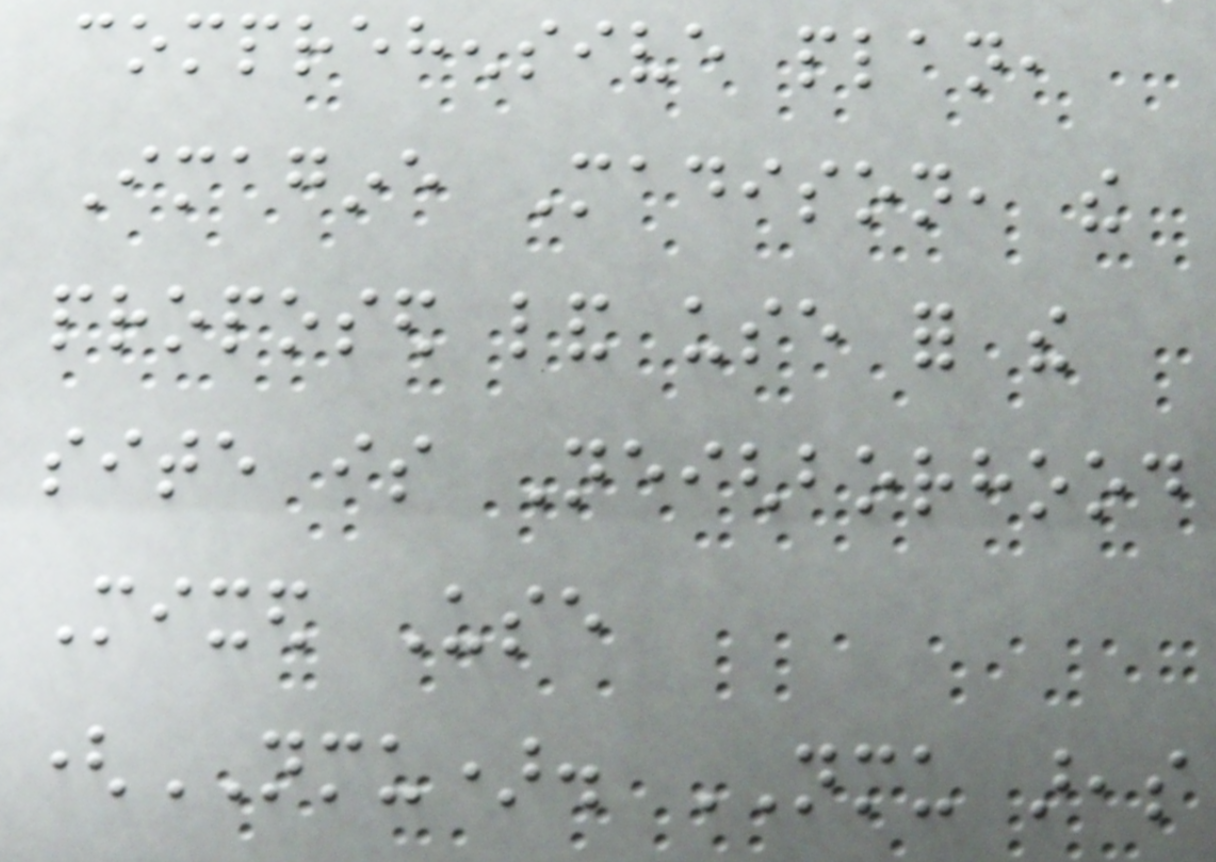comprehensive plan,
Imagine Madison, the
proposed land use for the
site is Neighborhood
Mixed Use
(NMU). NMU areas
